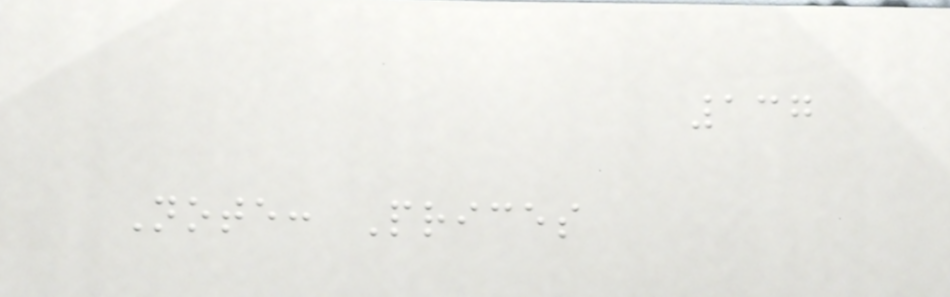137
Note: Prices
